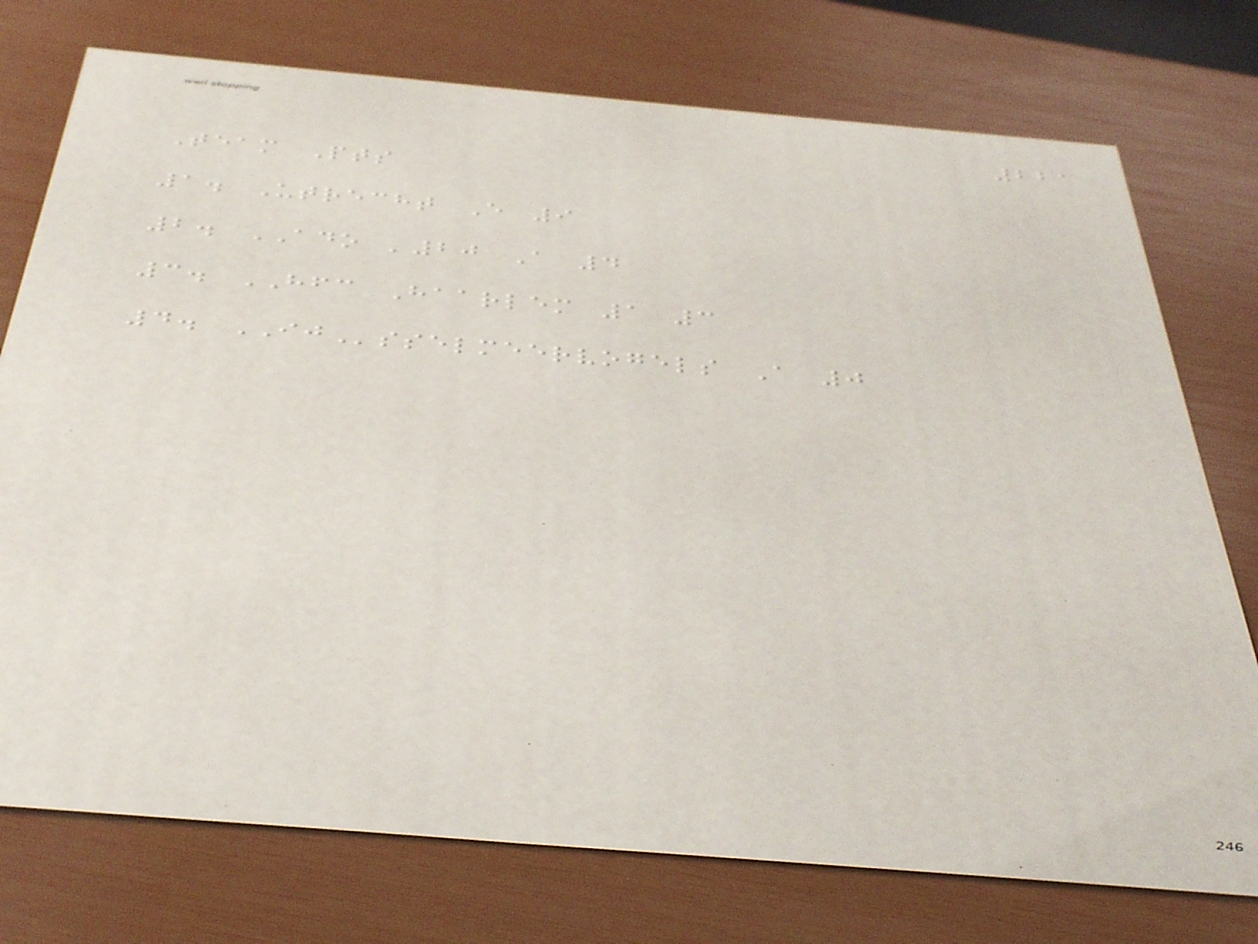221
Team Pts
1. Utrecht E 9
2. ADO '20 A 4
3. HFC Haarlem 1 3
4. IJsselmeervogels A 0
